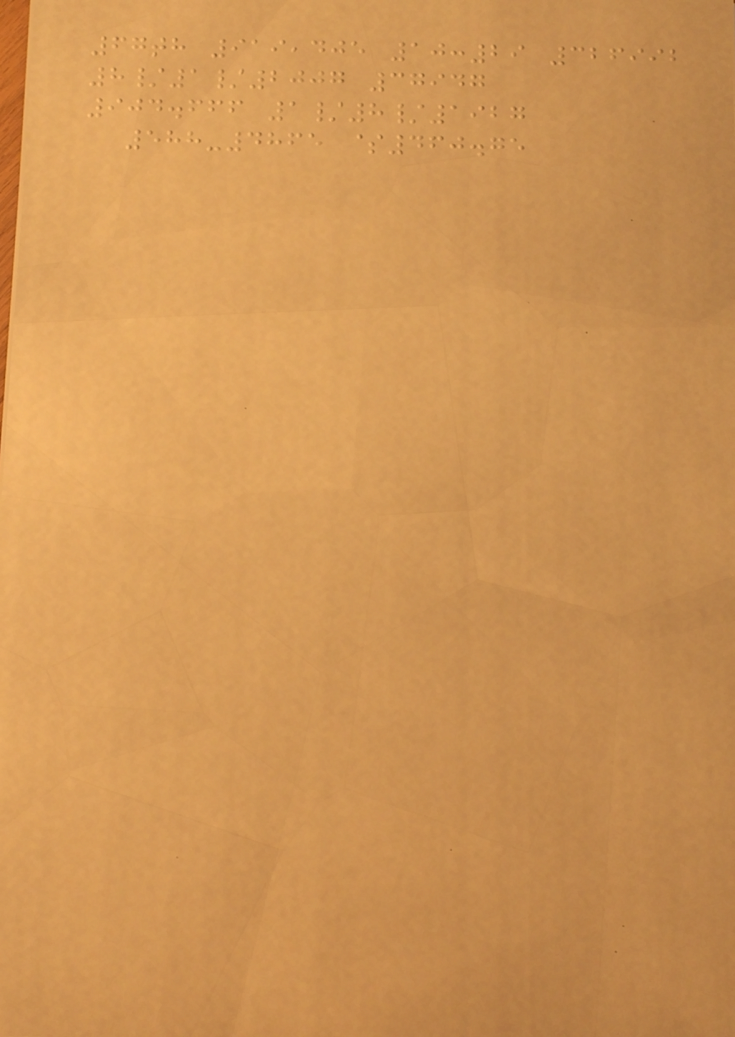67th 919,405 10:29 326992
8/1/2007 37947
904.666 1/8/1927
588-4865 $460.75
